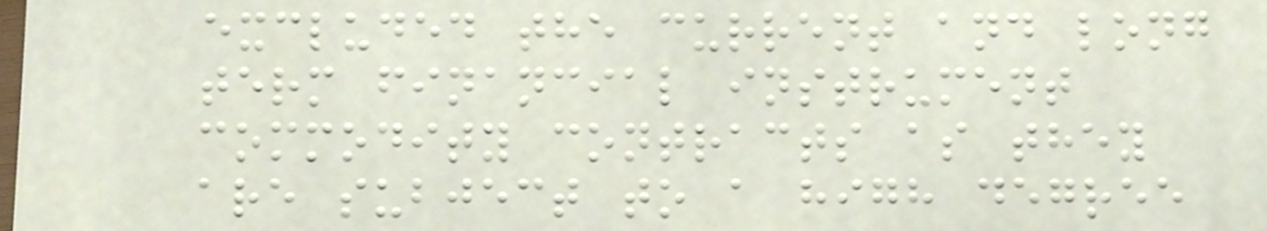excluded the current and long
term financial instrument
commodity contracts as they
are subject to a high degree
